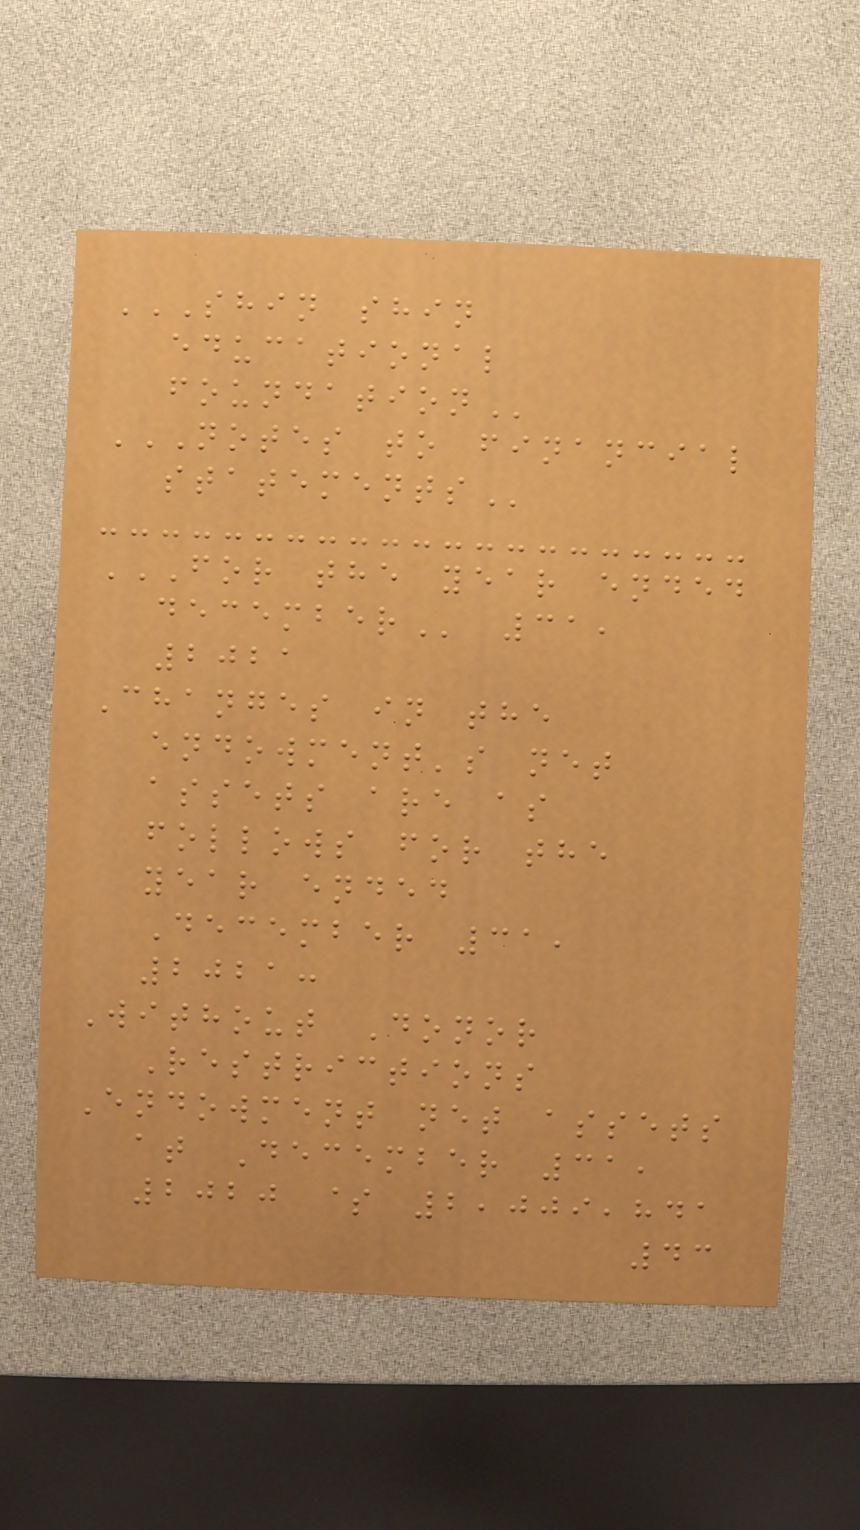SHIN SHIN
EDUCATIONAL
FOUNDATION
NOTES TO FINANCIAL
STATEMENTS
FOR THE YEAR ENDED
DECEMBER 31,
2021
Changes in the
endowment's net
assets are as
follows for the
year ended
December 31,
2021:
Without Donor
Restrictions
Endowment net assets
at December 31,
2020 $ 2,009,841
43
